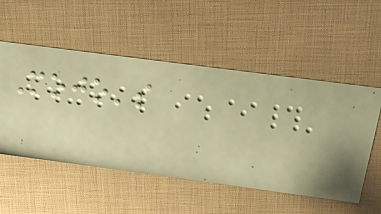Mojo's
